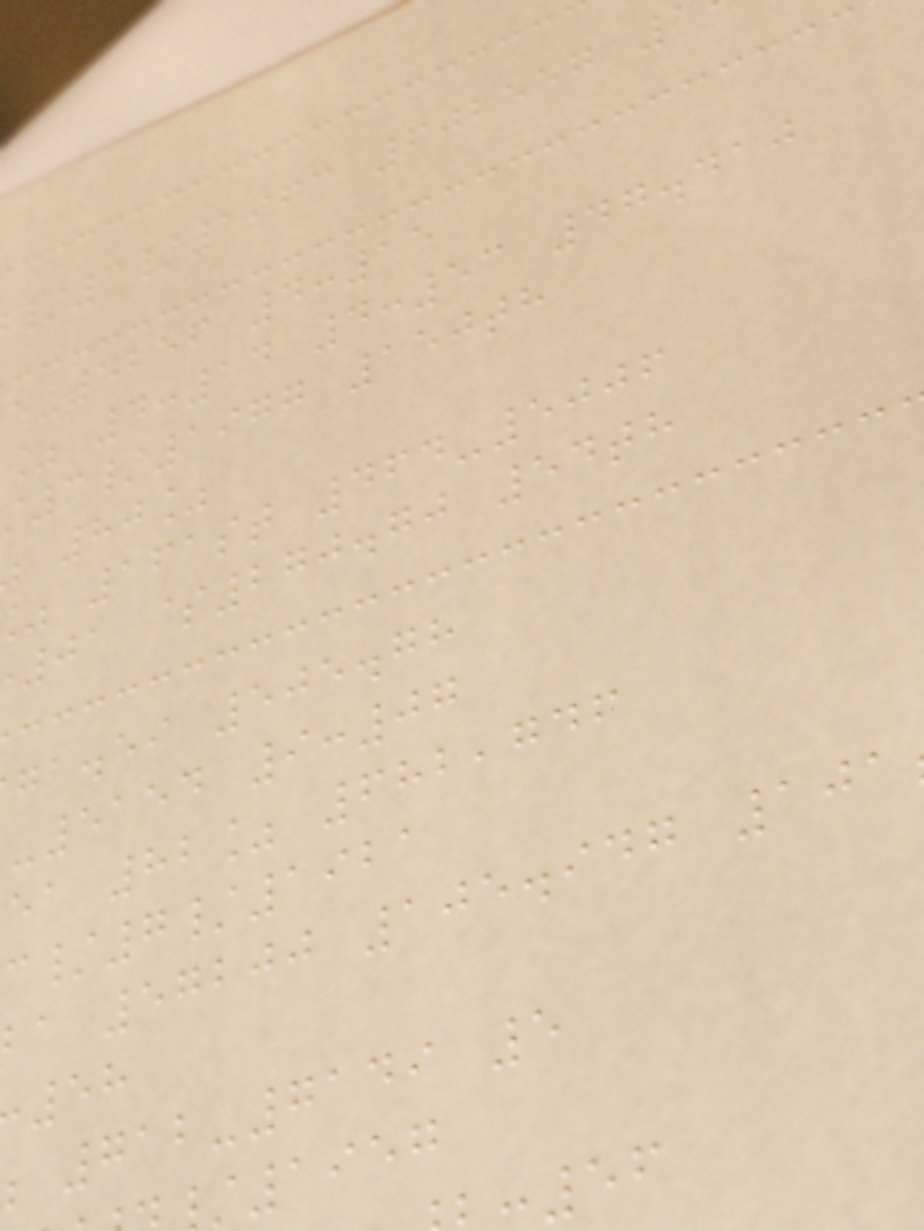/3/1963 602557
-5256 4:15
% 4:14 4:53 47.410
3/1977 150th
80%
161st 464-5006
01 $270.70 54th
ga.ei 505.78
-5154 9:07
ea 82% 682,746
/7/1921
a 57200 105.947 101
712-7149 5
1957
